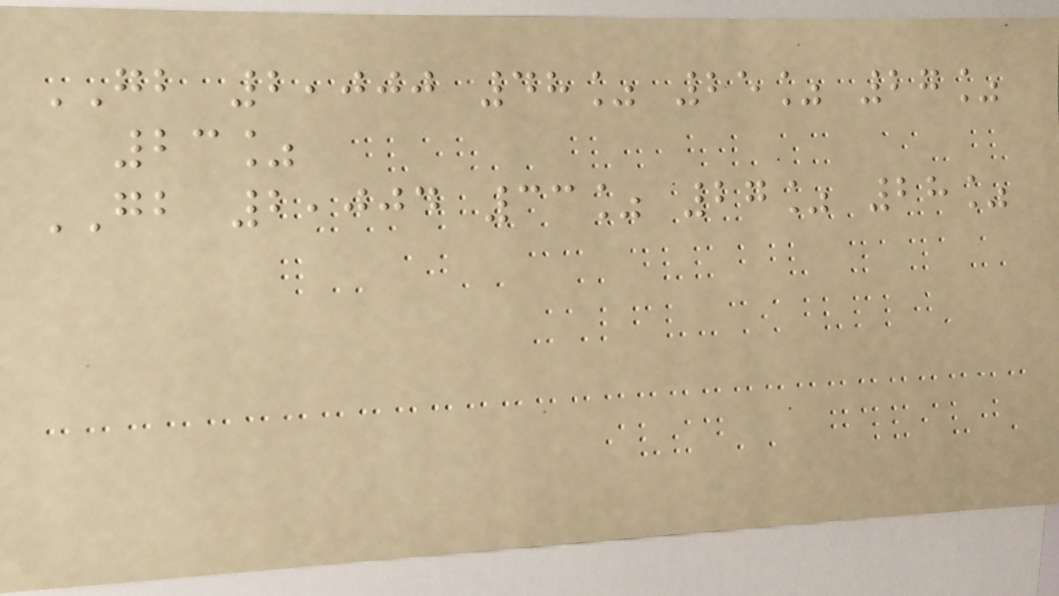GB 2,000 48% 25% 27%
23%
GB 2,004 33% 27% 28%
